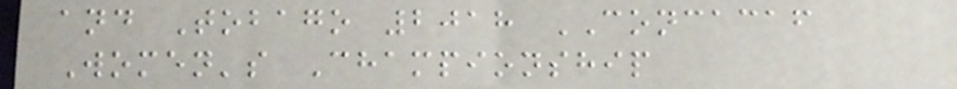and Tobago 2018 CONCACAF
Women's Championship
